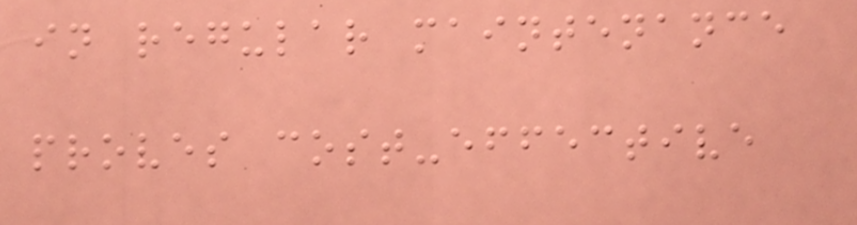in regular maintenance
proves cost-effective
